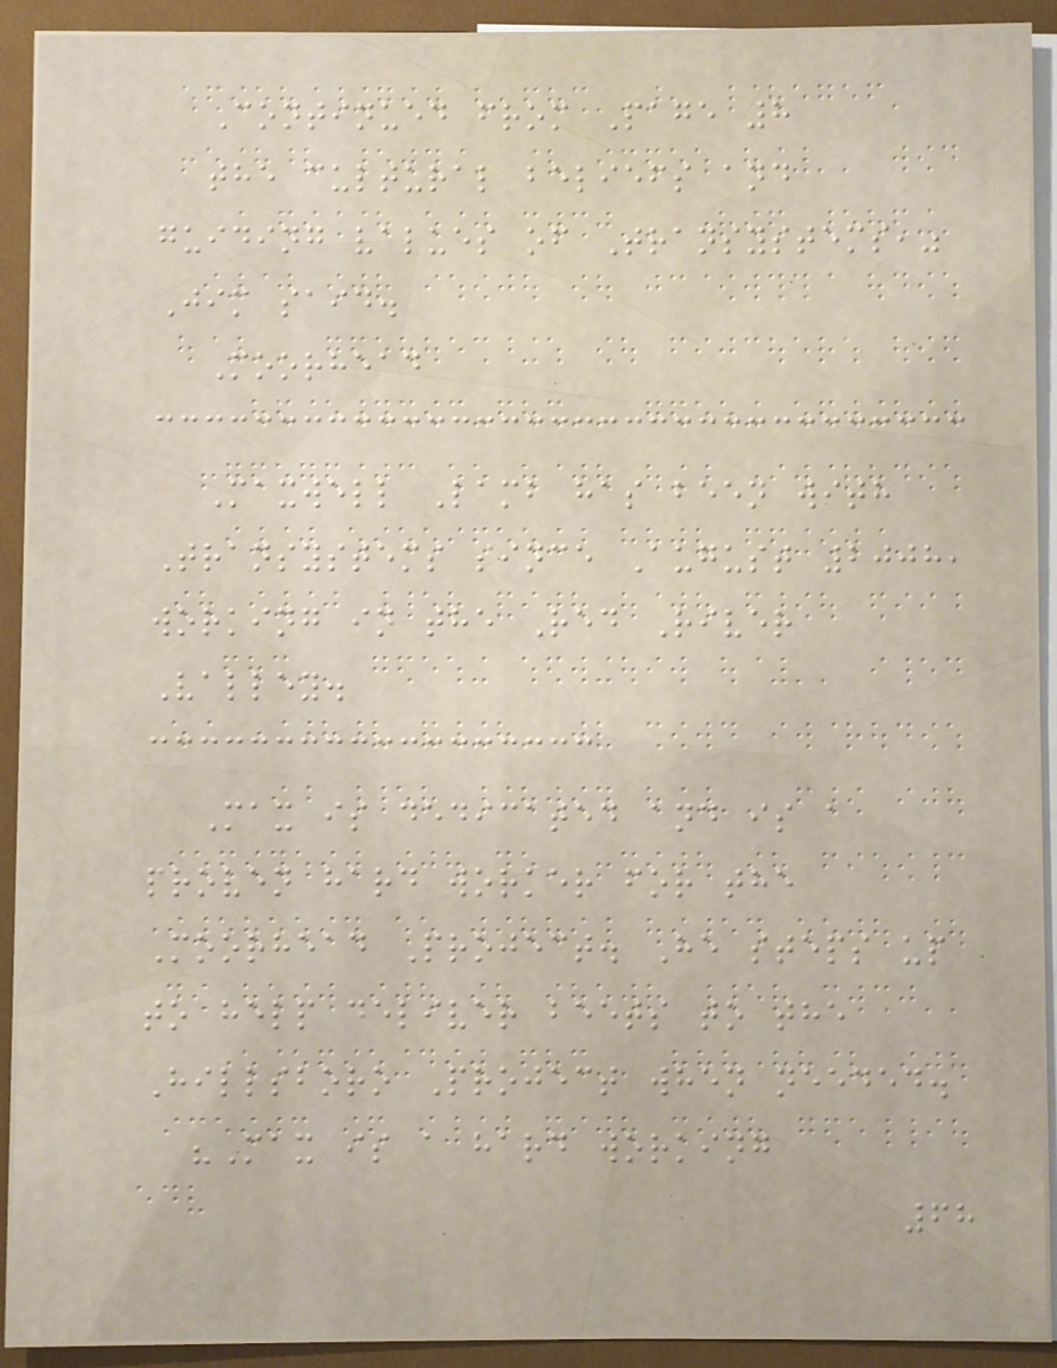Continued from Page 8
the cultural beliefs and
guiding values of Transystems,"
Jim said.
Moorhead
Maxwell Lamb has been with
Transystems since August 2008,
working in the Red River
Valley.
Max is dedicated and is a
proven hard worker for the
Moorhead Project. He steps up
to help deliver beets to the
Hillsboro Project when needed.
"Max is a hard working
68
